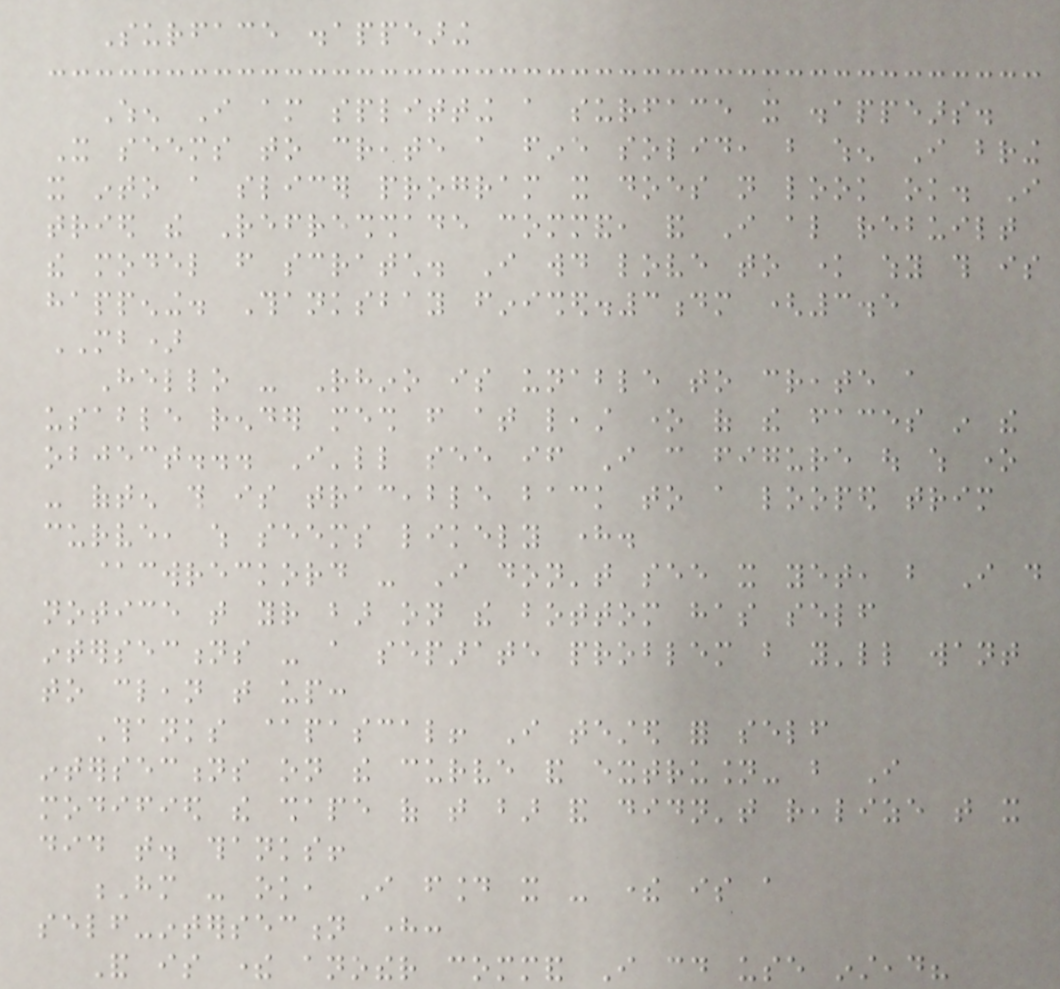Surface disappearing
When I am splitting a surface it disappears.
It seems to create a fine solid, but when I bring
it into a slicer program it does not look ok. I
tried the Refreshshade command, and I also rebuilt
the model from scratch. I would love to know why this is
happening. Thanksbay finished.3dm (3.5
MB)
Hello - Rhino is unable to create a
usable render mesh from at least one of the faces in the
object... I'll see if I can figure out which one
- often this is traceable back to a looped trim
curve, which seems likely here.
@cwreckord - I don't see it yet, but I do
notice that your bar on the bottom has self
intersections - a separate problem but you'll want
to clean that up:
Thanks @pascal! I tested for self
intersections on the curve and extrusion- but I
modified the shape of that bar and didn't realize that it
did that. thanks!
Hm - ok, I found it - there is a
self-intersection here:
And is there another command I could use instead?
